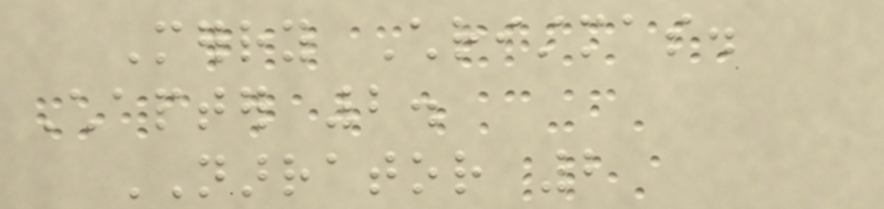Merry Christmas.
Chapter 2.
NARRATOR 2
